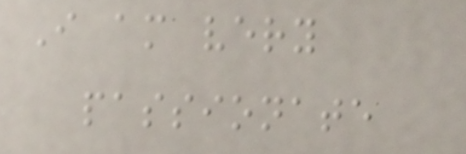I am very
passionate
